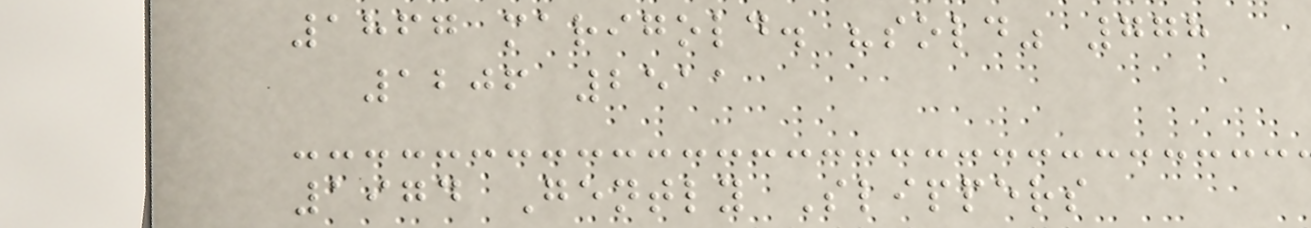1867 marigold. "sold" 778
1206 2511
1974 Gently Slippers
